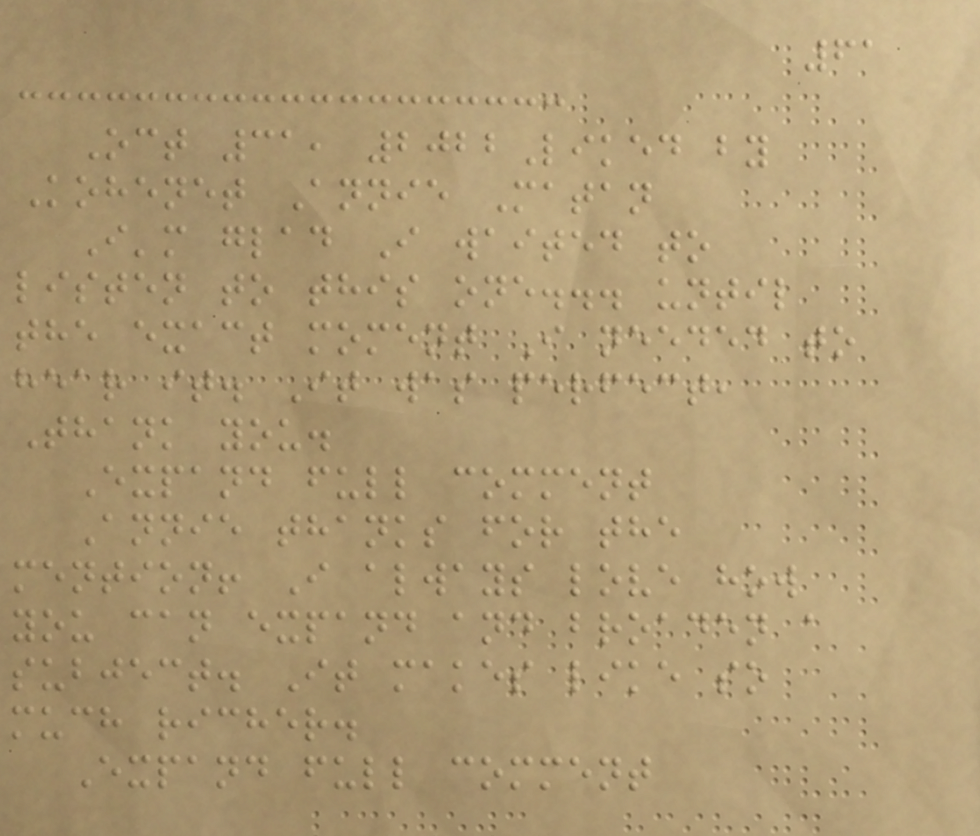61
Oct 31, 2022Liked by
Kohenet Annie Matan
I'm glad I waited to
listen to this one... until
the exact moment I needed to
hear it. It was perfect,
Thank you.
Expand full comment
Annie thanks for the
mention! I always love how
you can expand and broaden a
subject. It makes like so
much richer.
Expand full comment
